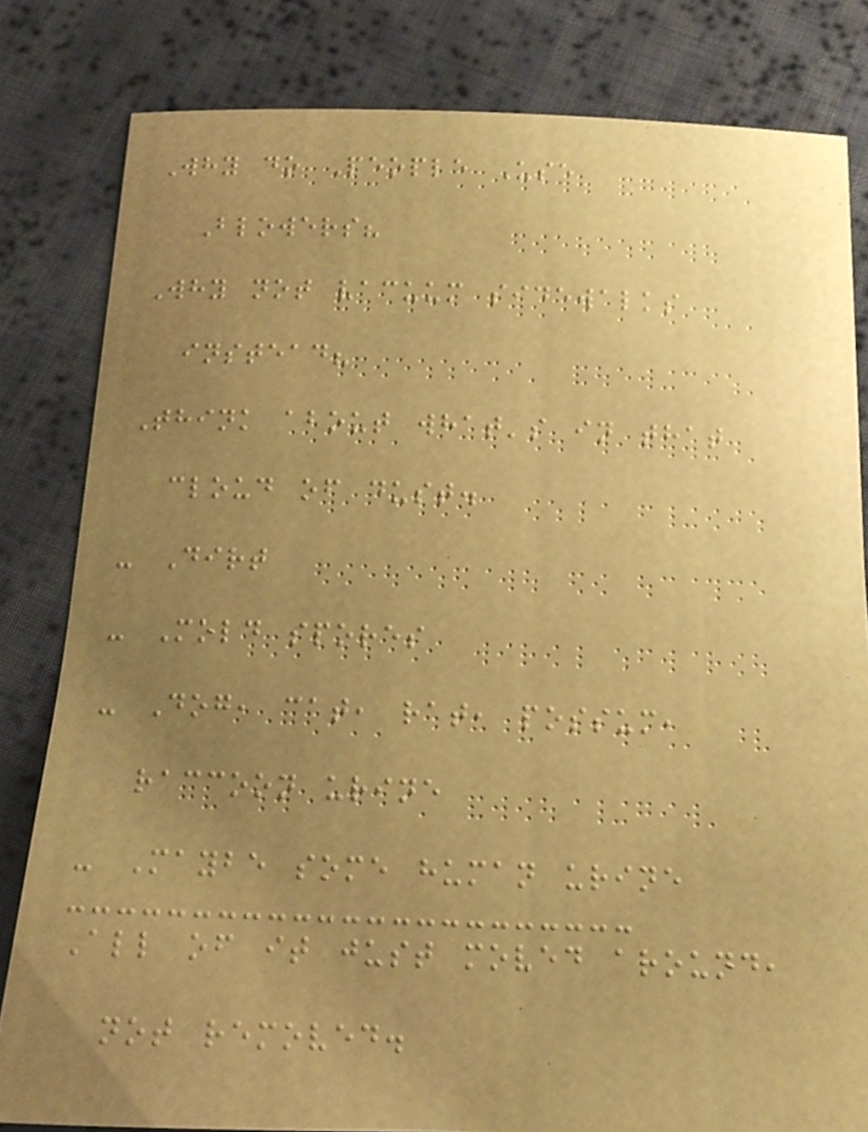Why do People Use
Blowers?
Why not vacuum sidewalks
instead?
Think about what's in that
cloud of dust.
- Dirt
- Mold spores
- Dog, cat, rat, possum,
raccoon urine
- Maybe some human urine
All of it just moved around,
not removed.
